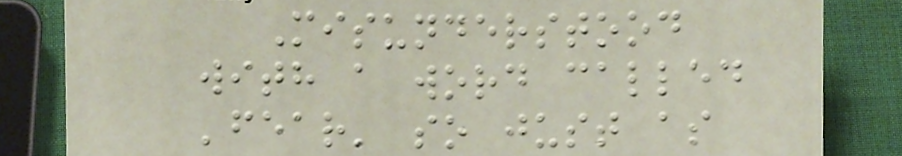Misunderstood
with a word called
'fear' so just as
